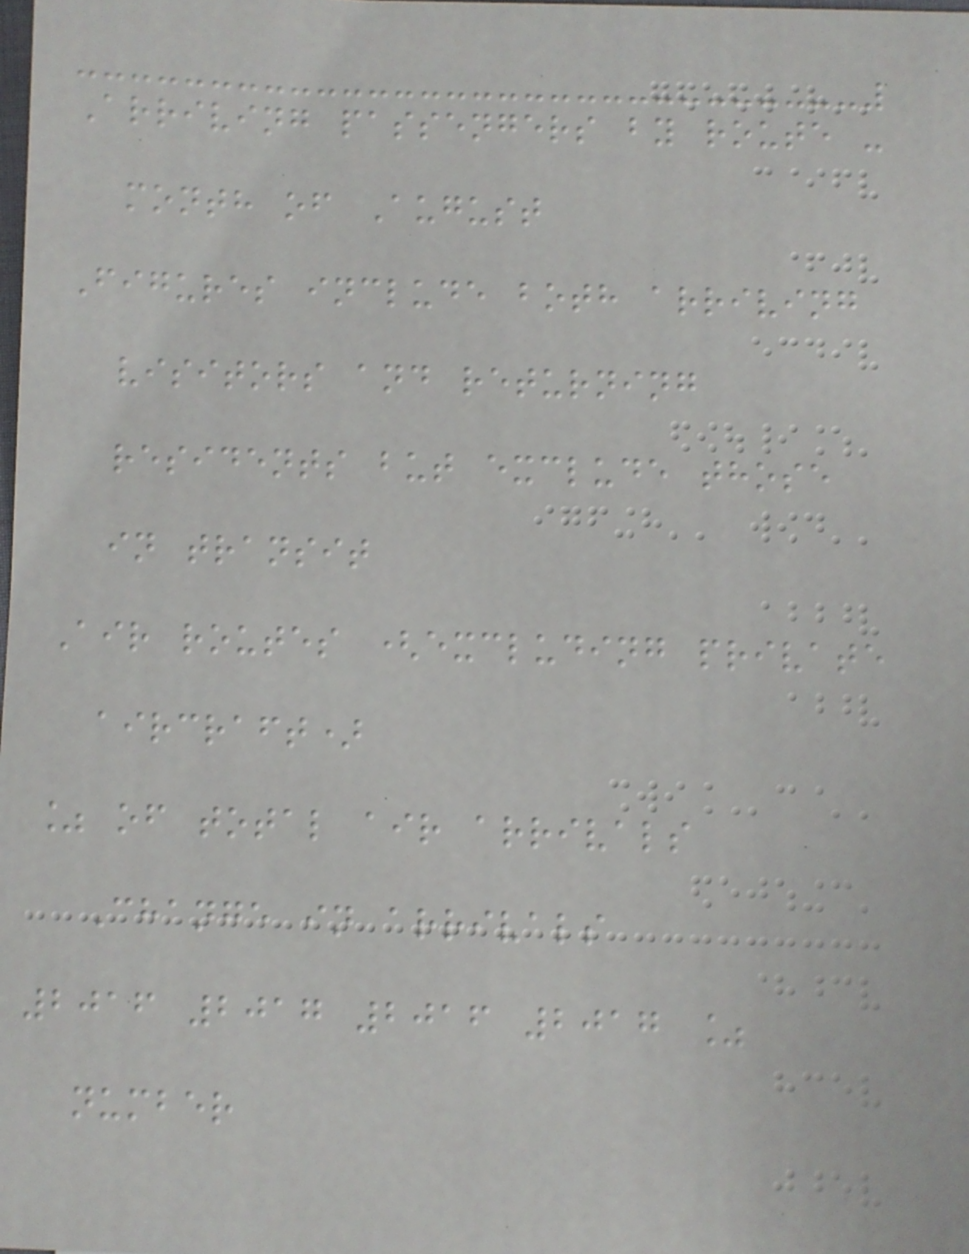Arriving passengers by route -
month of August
Figures include both arriving
visitors and returning
residents but exclude those
in transit
Air routes (excluding private
aircraft)
% of total air arrivals
Change in arrivals
2016 2017 2016 2017 %
number
